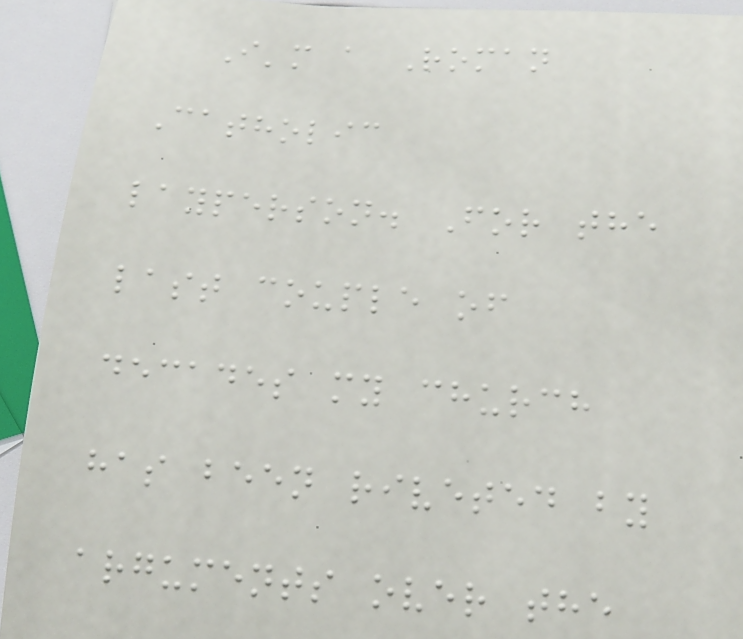I'm a Roman
Catholic
layperson. For the
last couple of
decades my church
has been riveted by
arguments over the
